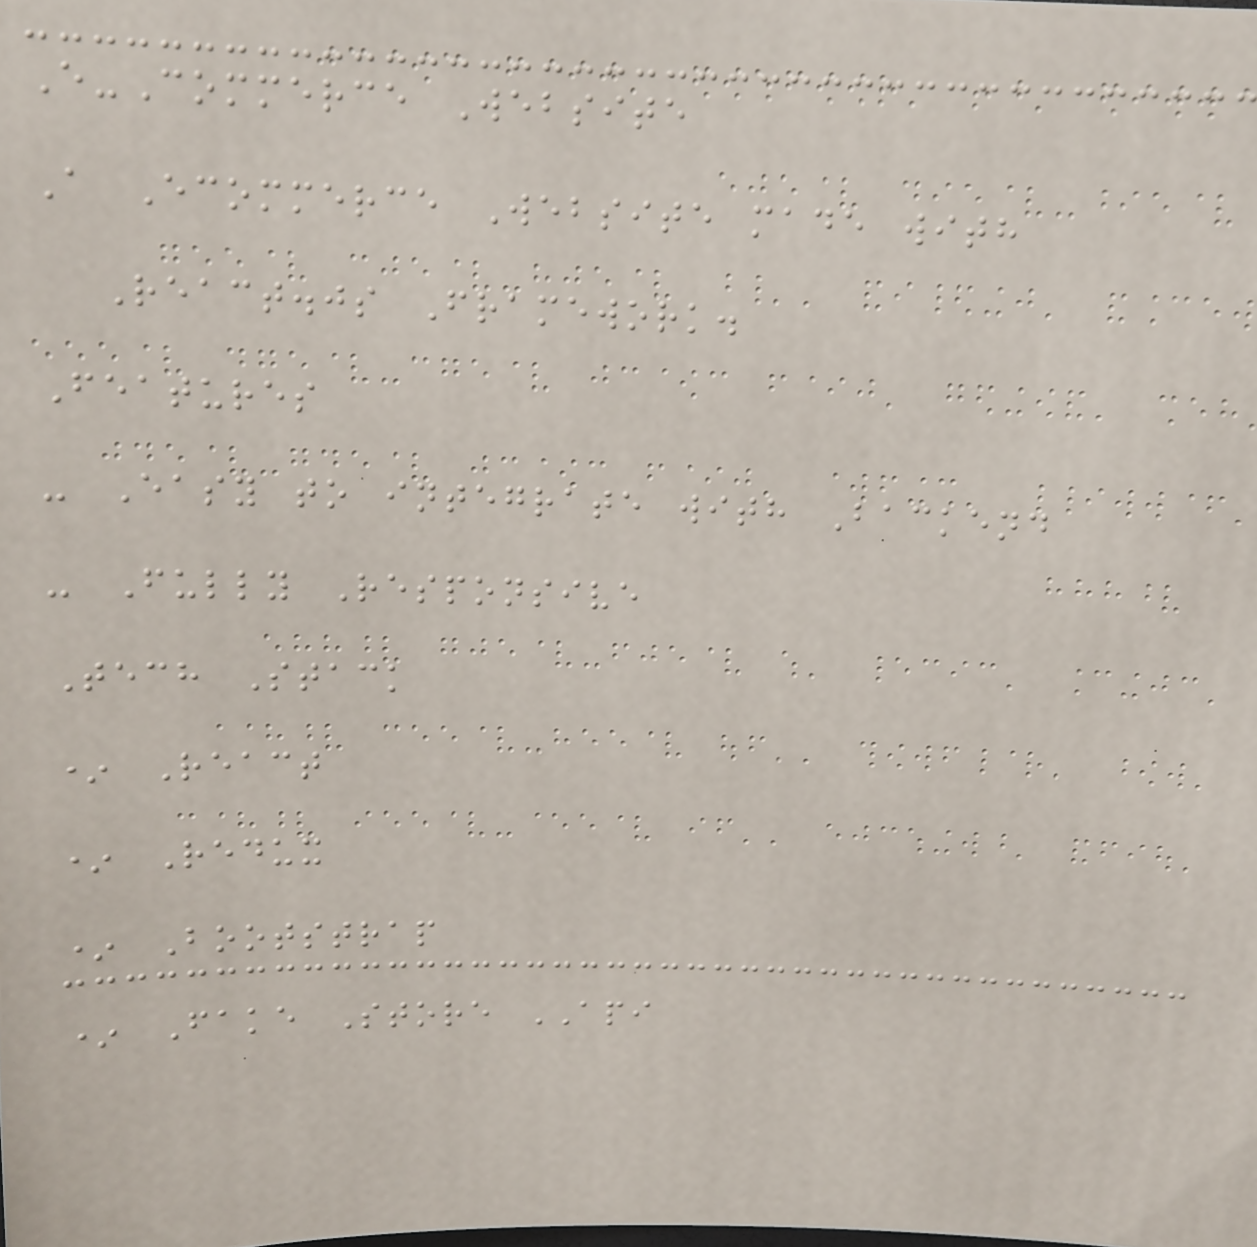E-Commerce Website
A Ecommerce Website made with
React.js Framework.
Features
- Easy to integrate with Backend
- Fully Responsive
Tech Stack
* React
* Redux
* Bootstrap
* Fake Store API
